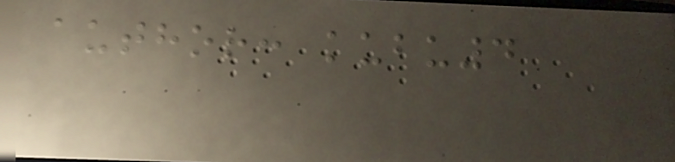author: kubu4
